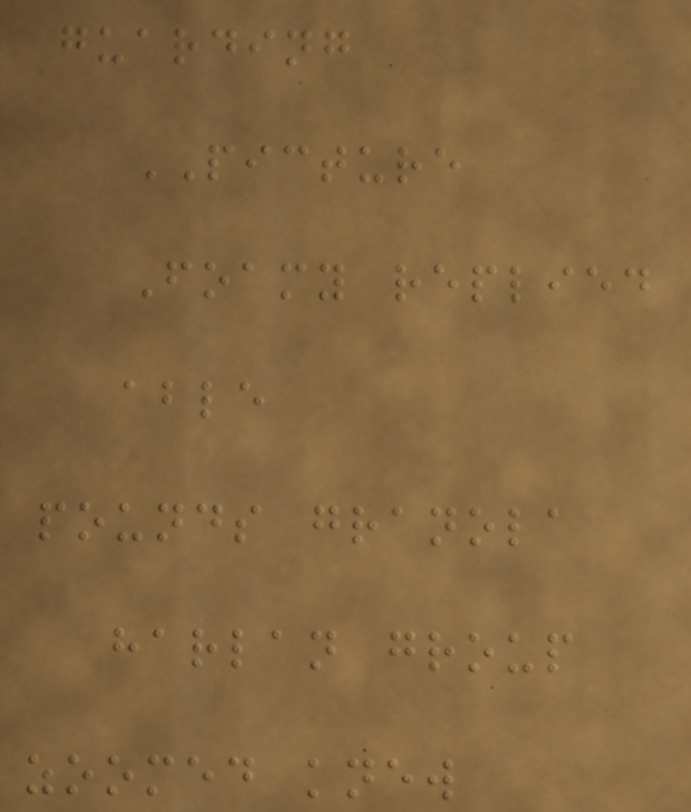guarding
PICTURE
Foamy replied
able
pounds granola
harlan group
zoomed knew
